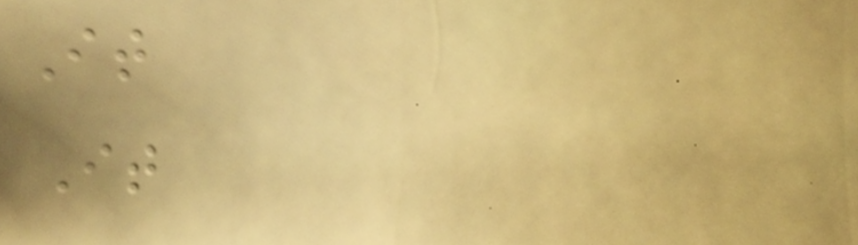It
It
